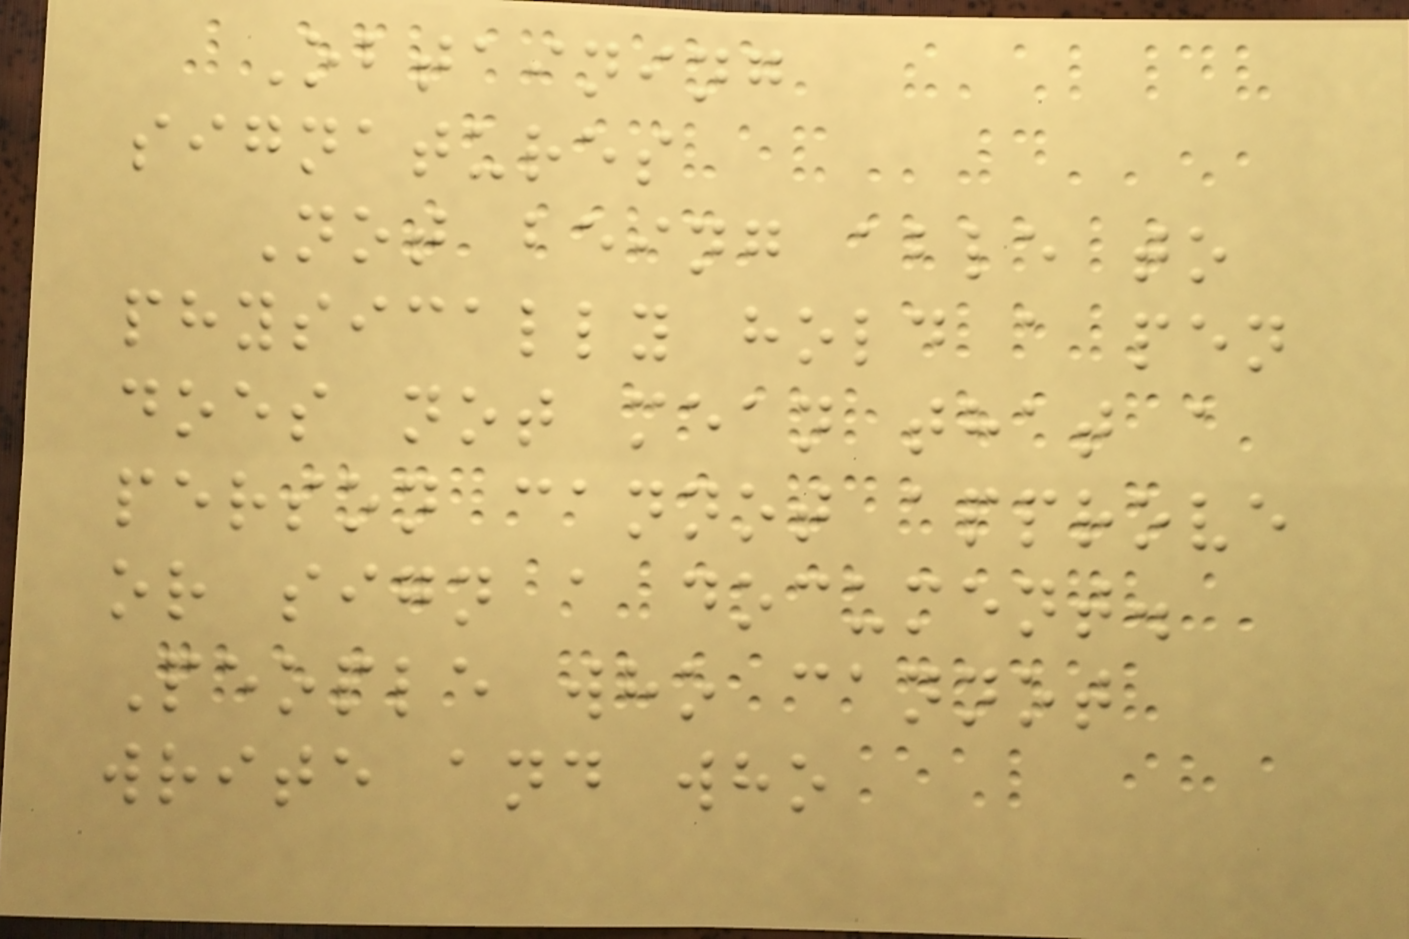Obtaining
signatures
Not being able to
physically hold a pen
does not mean that a
person cannot approve
or sign a document.
People who cannot
write and who
